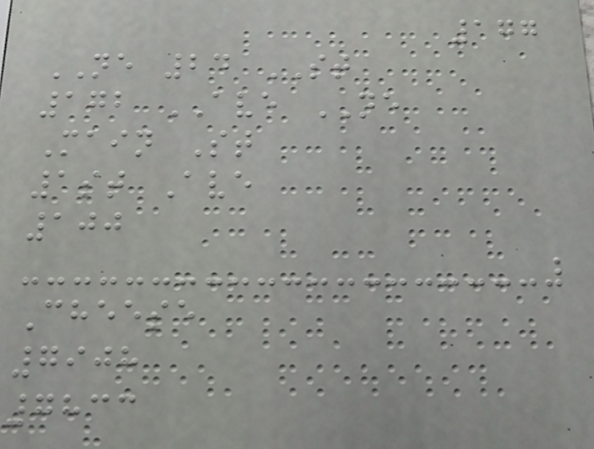177
NE 24 ST
172 AVE NE
Main St
1st Ave
100
Cheese
7908
7833
